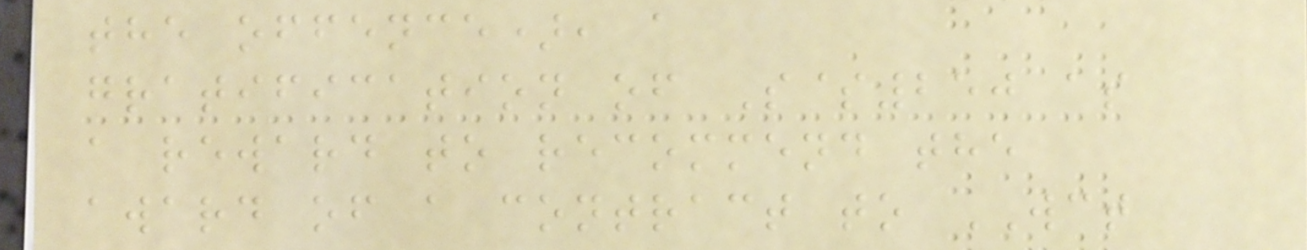the offence), a
gratification of S$250 as
a reward to recommend the
award of a contract to WCT
